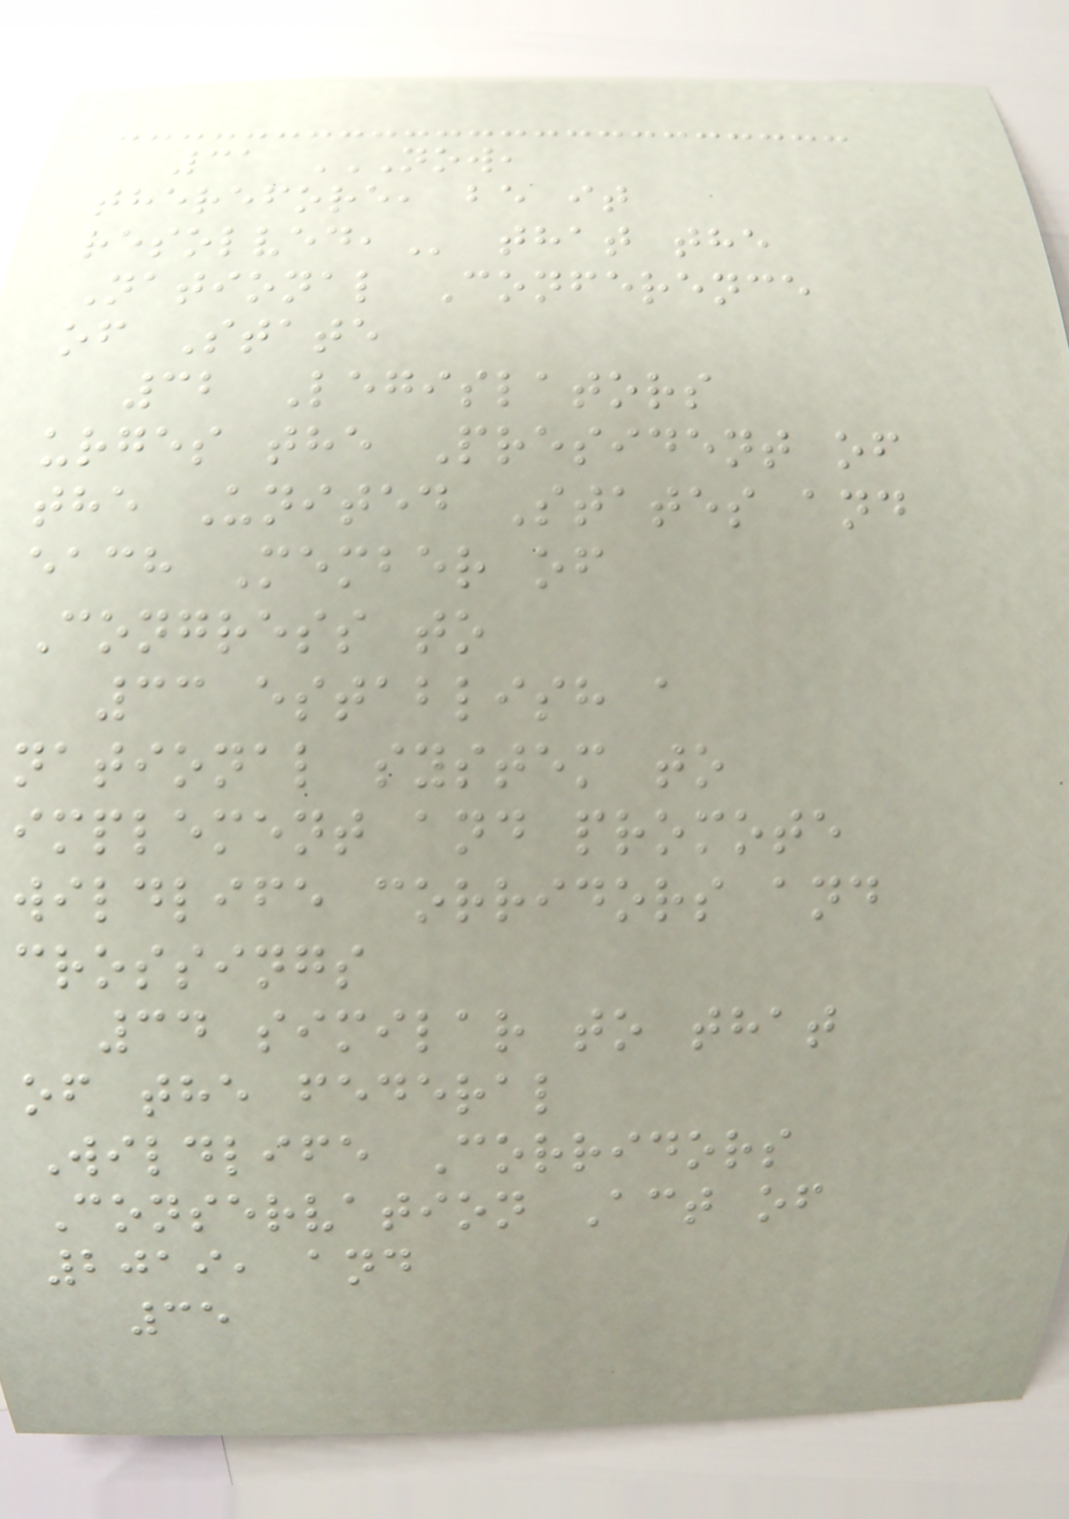31 NOW,
THEREFORE, BE IT
RESOLVED, that the
National Conference
of State
32 Legislators
urges the President of
the United States and
each Member of
Congress to
33 establish a
national system to
implement and promote
wildlife corridors and
crossings
34 similar to that
of the federal
Wildlife Corridors
Conservation Act of
2019, and
35
